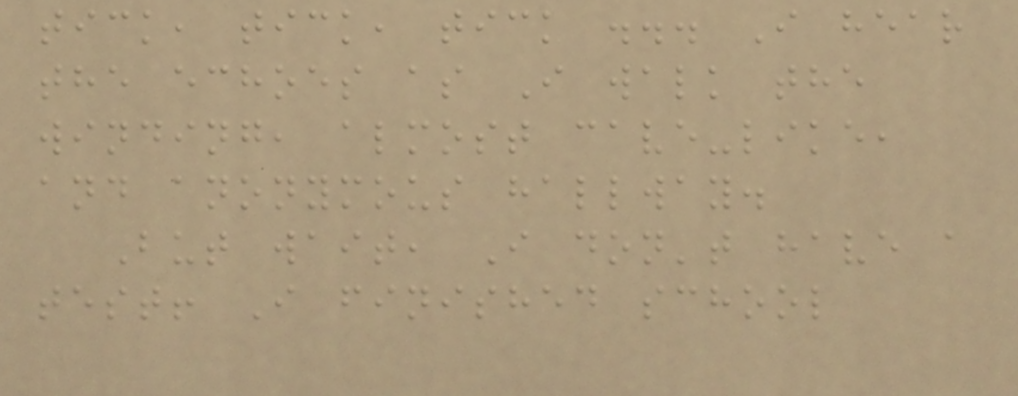tick, tick, tick ... I hear
the echoes as I walk the
winding, almost cave-like,
and anonymous hallway.
But wait, I don't have a
test! I finished school
